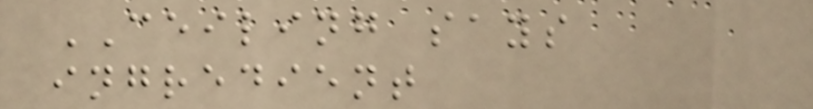CEILING says
ingredient
